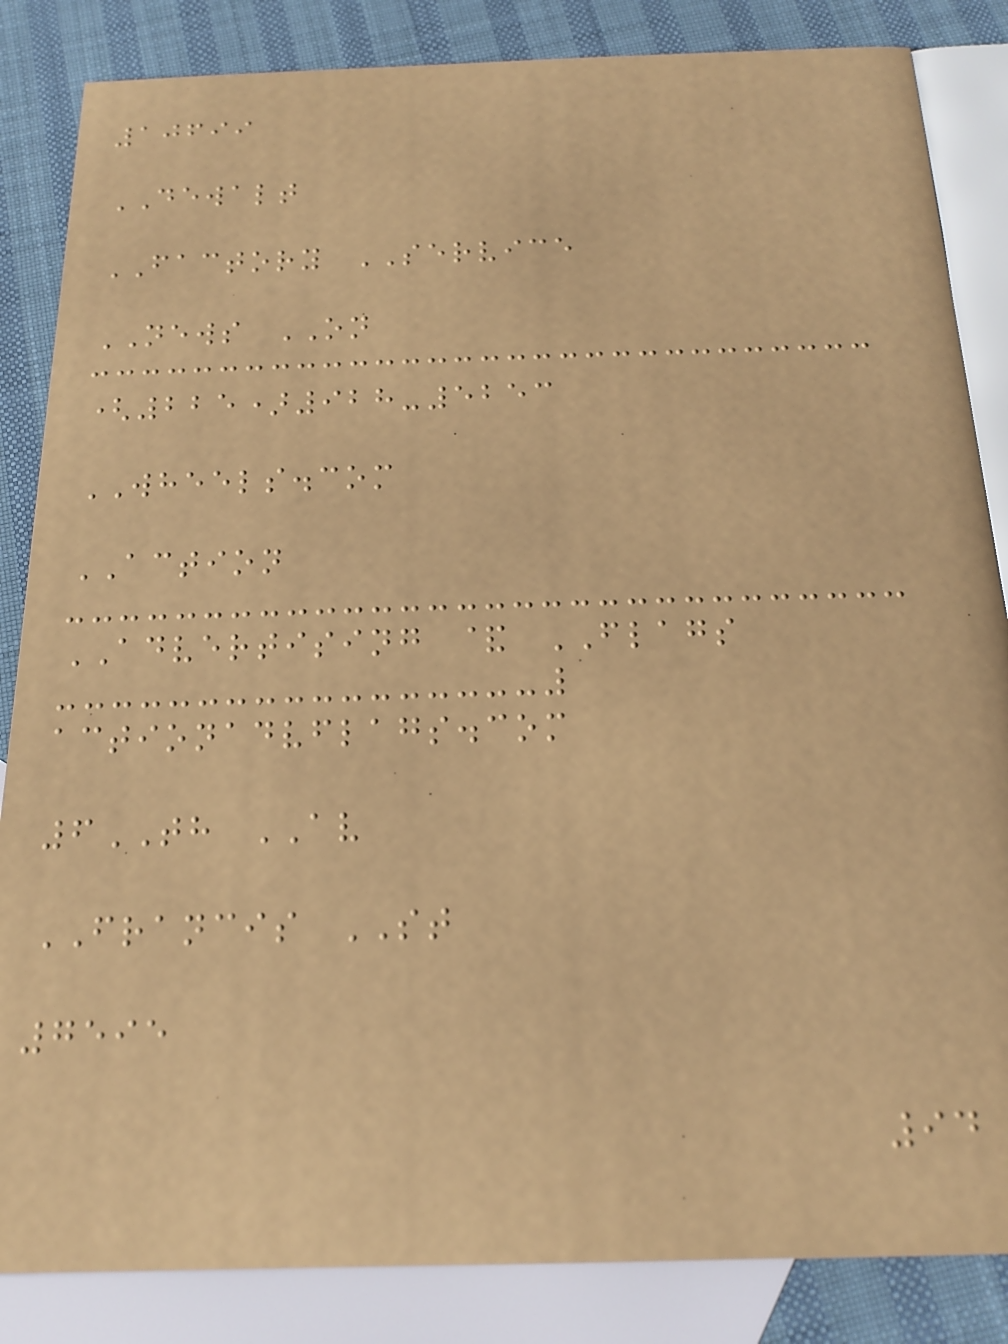10699
DEWALT
FACTORY SERVICE
NEWS ON
(225)928-5253
WHEELS.com
ACTION
ADVERTISING & FLAGS
actionadvflags.com
6TH AV
FRANCIS ST
7595
94
